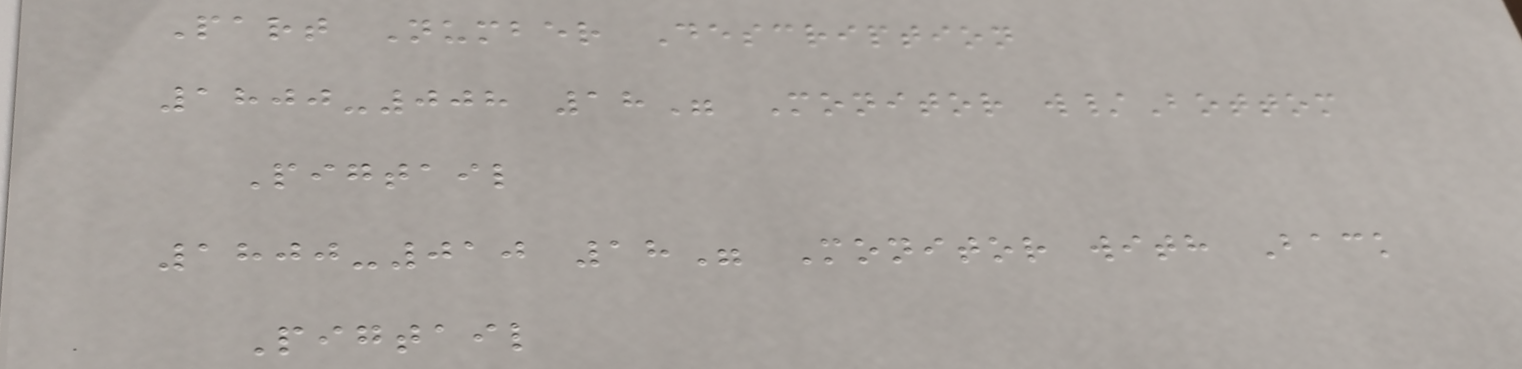Part Number Description
1800-008 18" Monitor w/Bottom
Pigtail
1800-010 18" Monitor with Back
Pigtail
